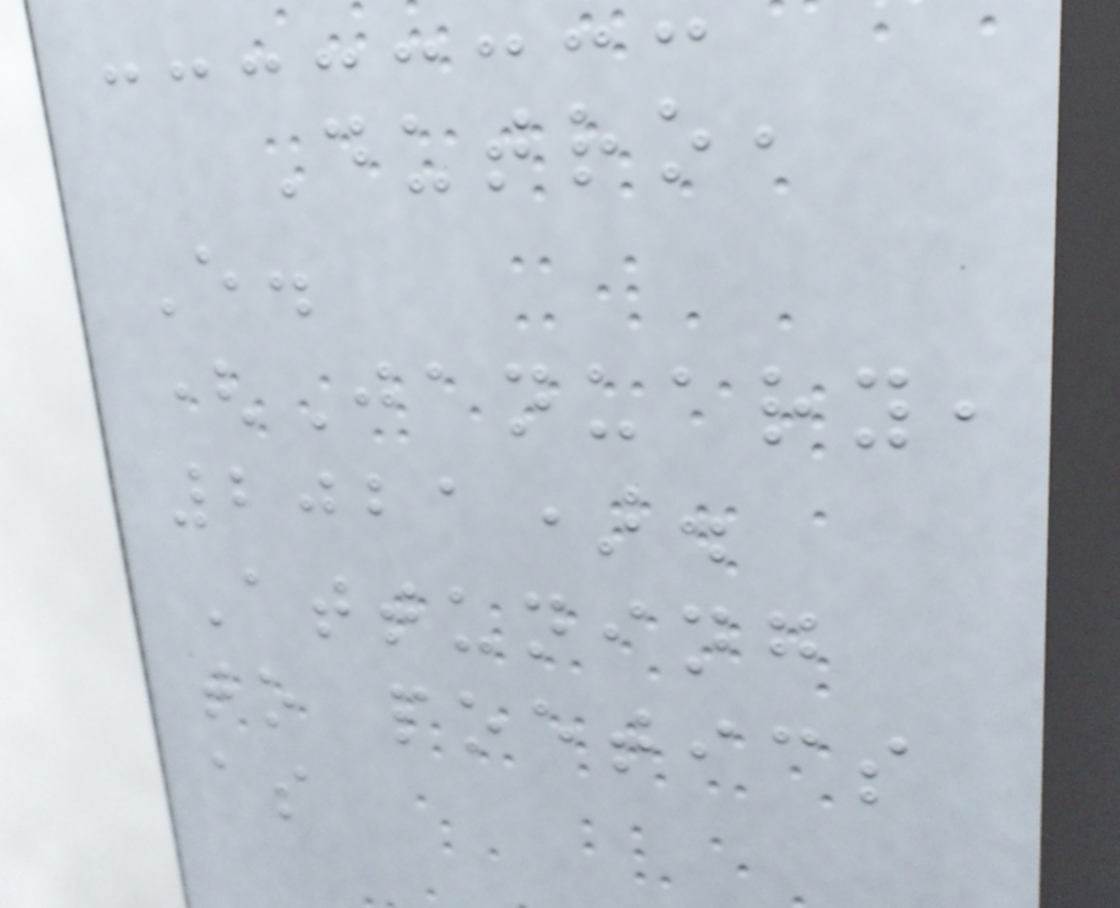Dutro,
E.
(January,
2021).
Attuning
to poetics
as
